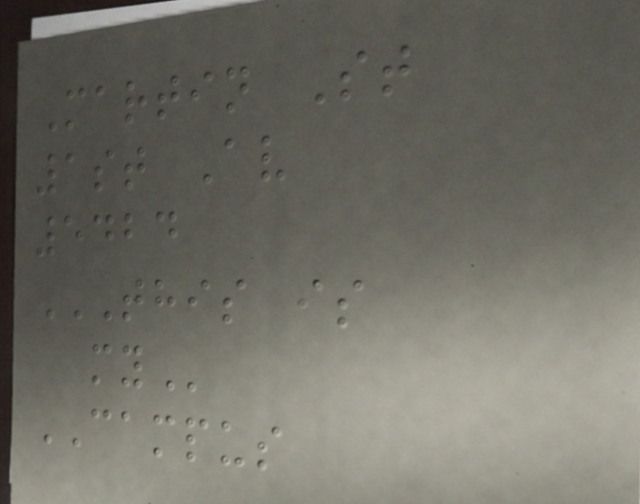Martin St
1st Av
5424
THIS IS
MY
CAMPUS
